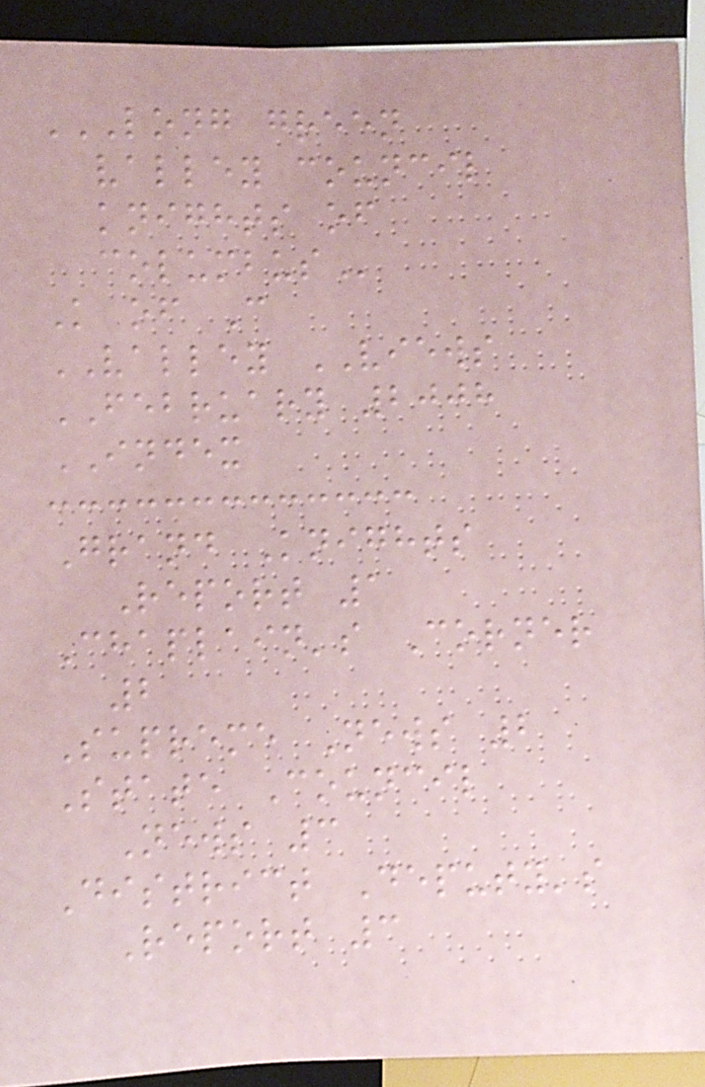LONG GREEN
VALLEY COUNCIL
KNIGHTS OF
COLUMBUS
K of C
VALLEY VIEWS
FEBRUARY 2008
INDEX
Grand Knights
Report 1
Chaplain's Corner
2
Supreme News 2
State Council
News 3
District Deputy's
Report 3
